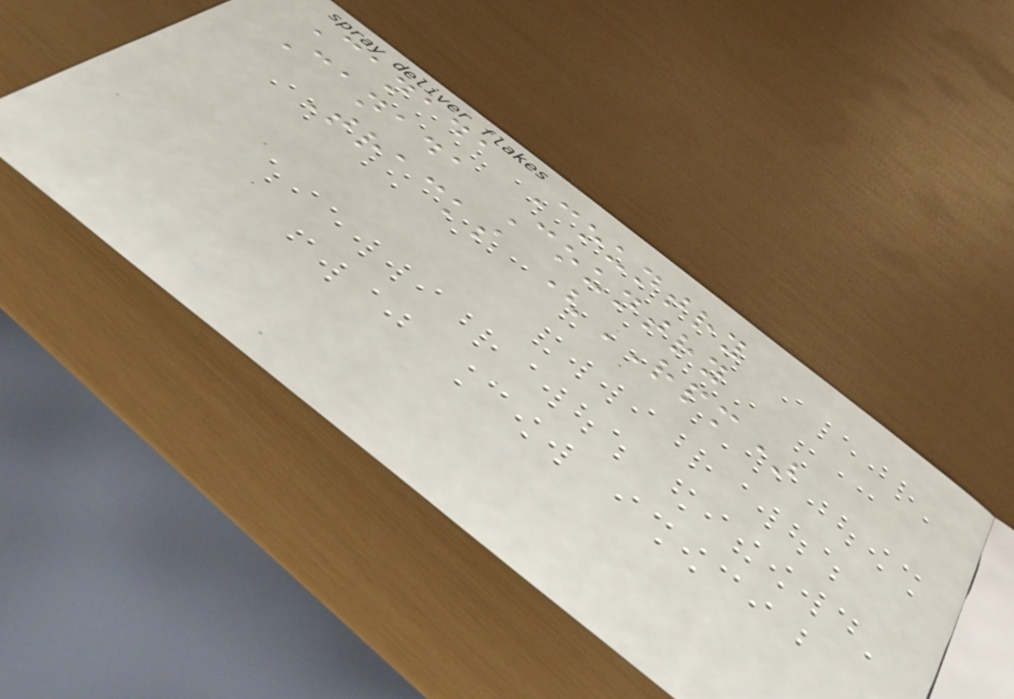Canada Country
Canada Country
Tracks (RPM)
